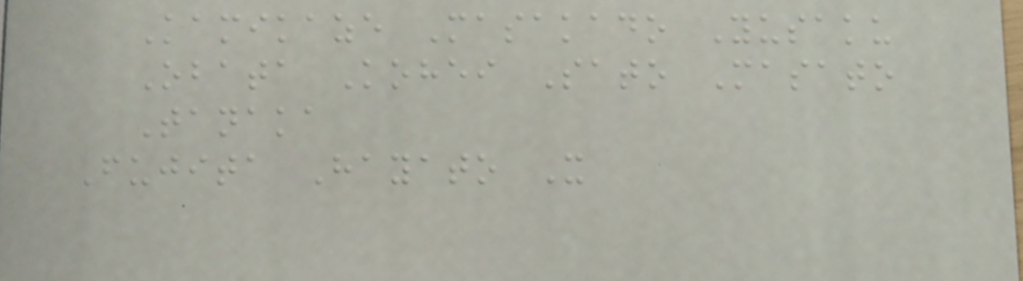Kamikaze Masakado Yusaku
Obata Kohei Sato Masato
Tanaka
Fujita Hayato X
